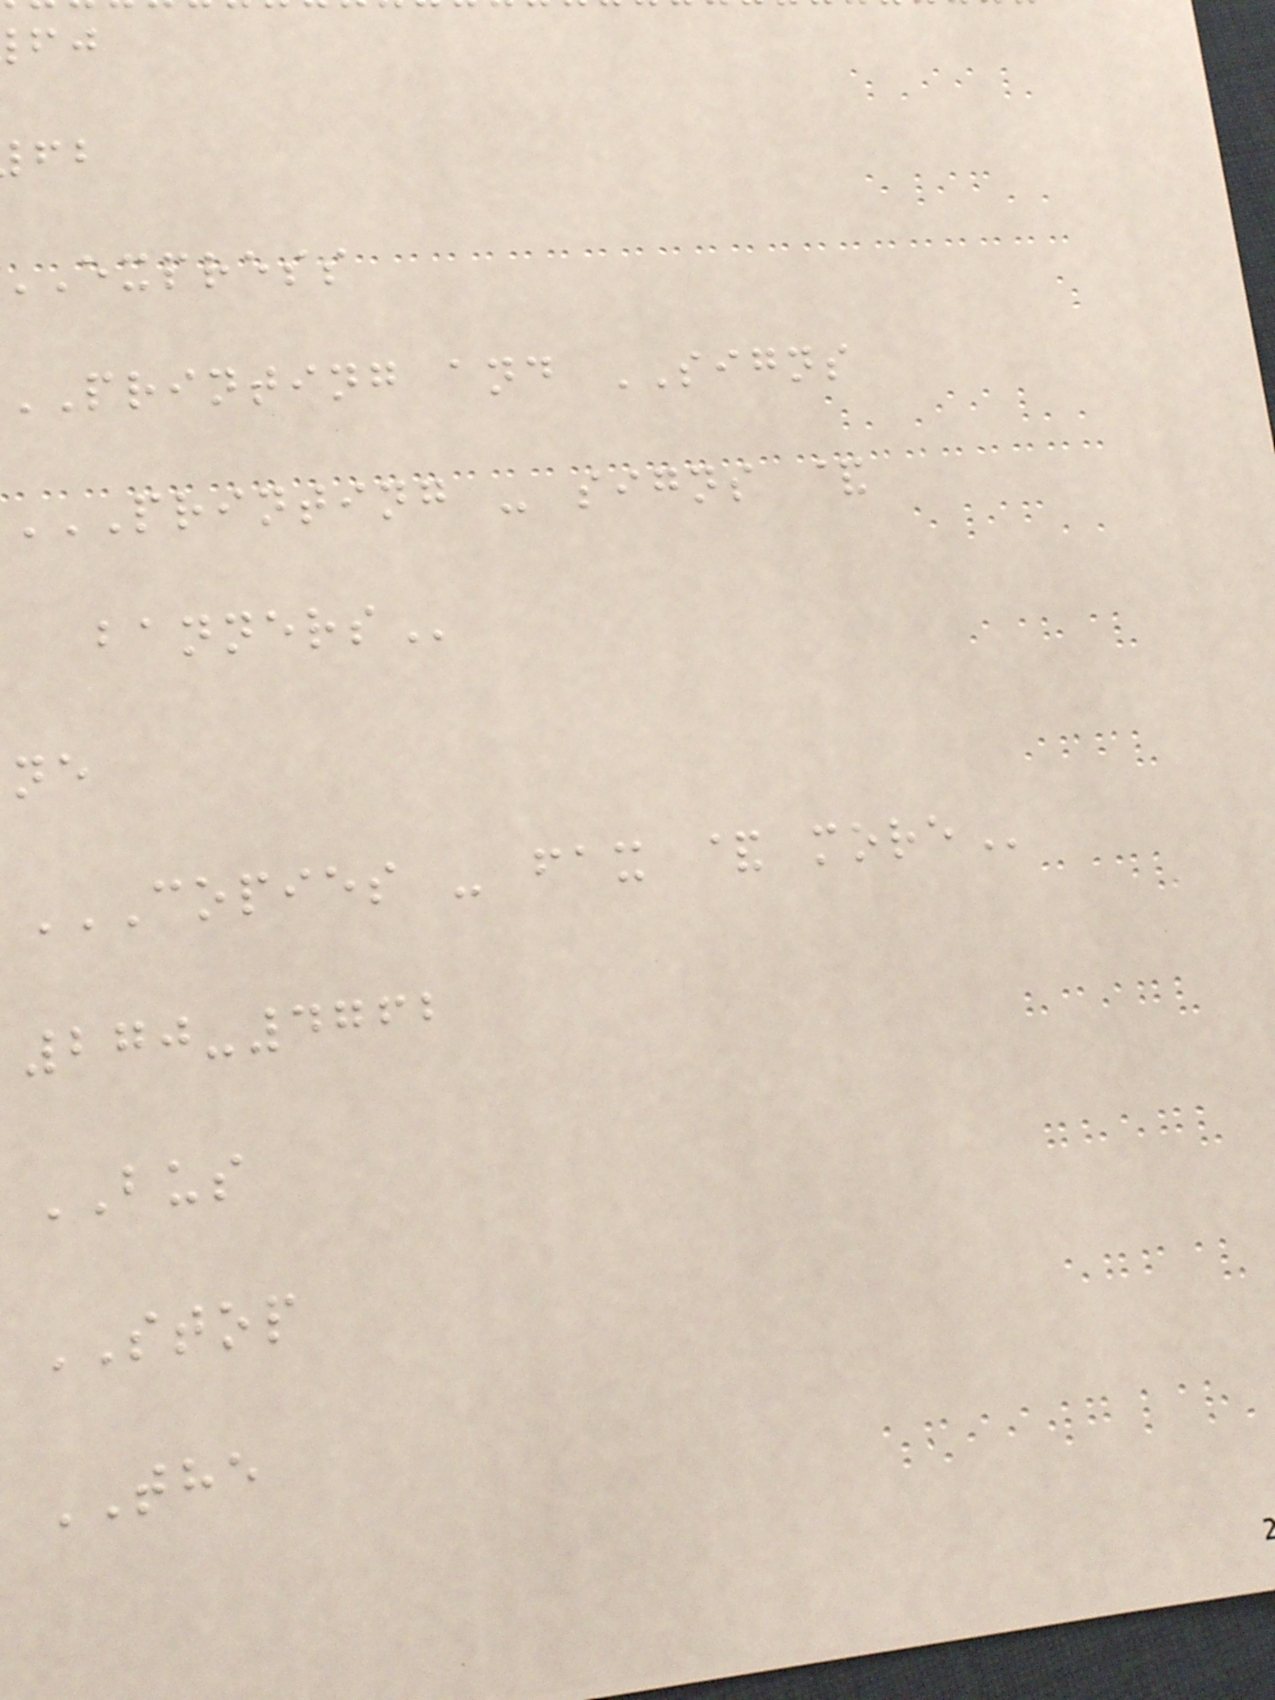express
PRINTING and SIGNS
PRINTING - SIGNS &
ne
COPIES - FAX & MORE
270-4762
BUS
STOP
THE
